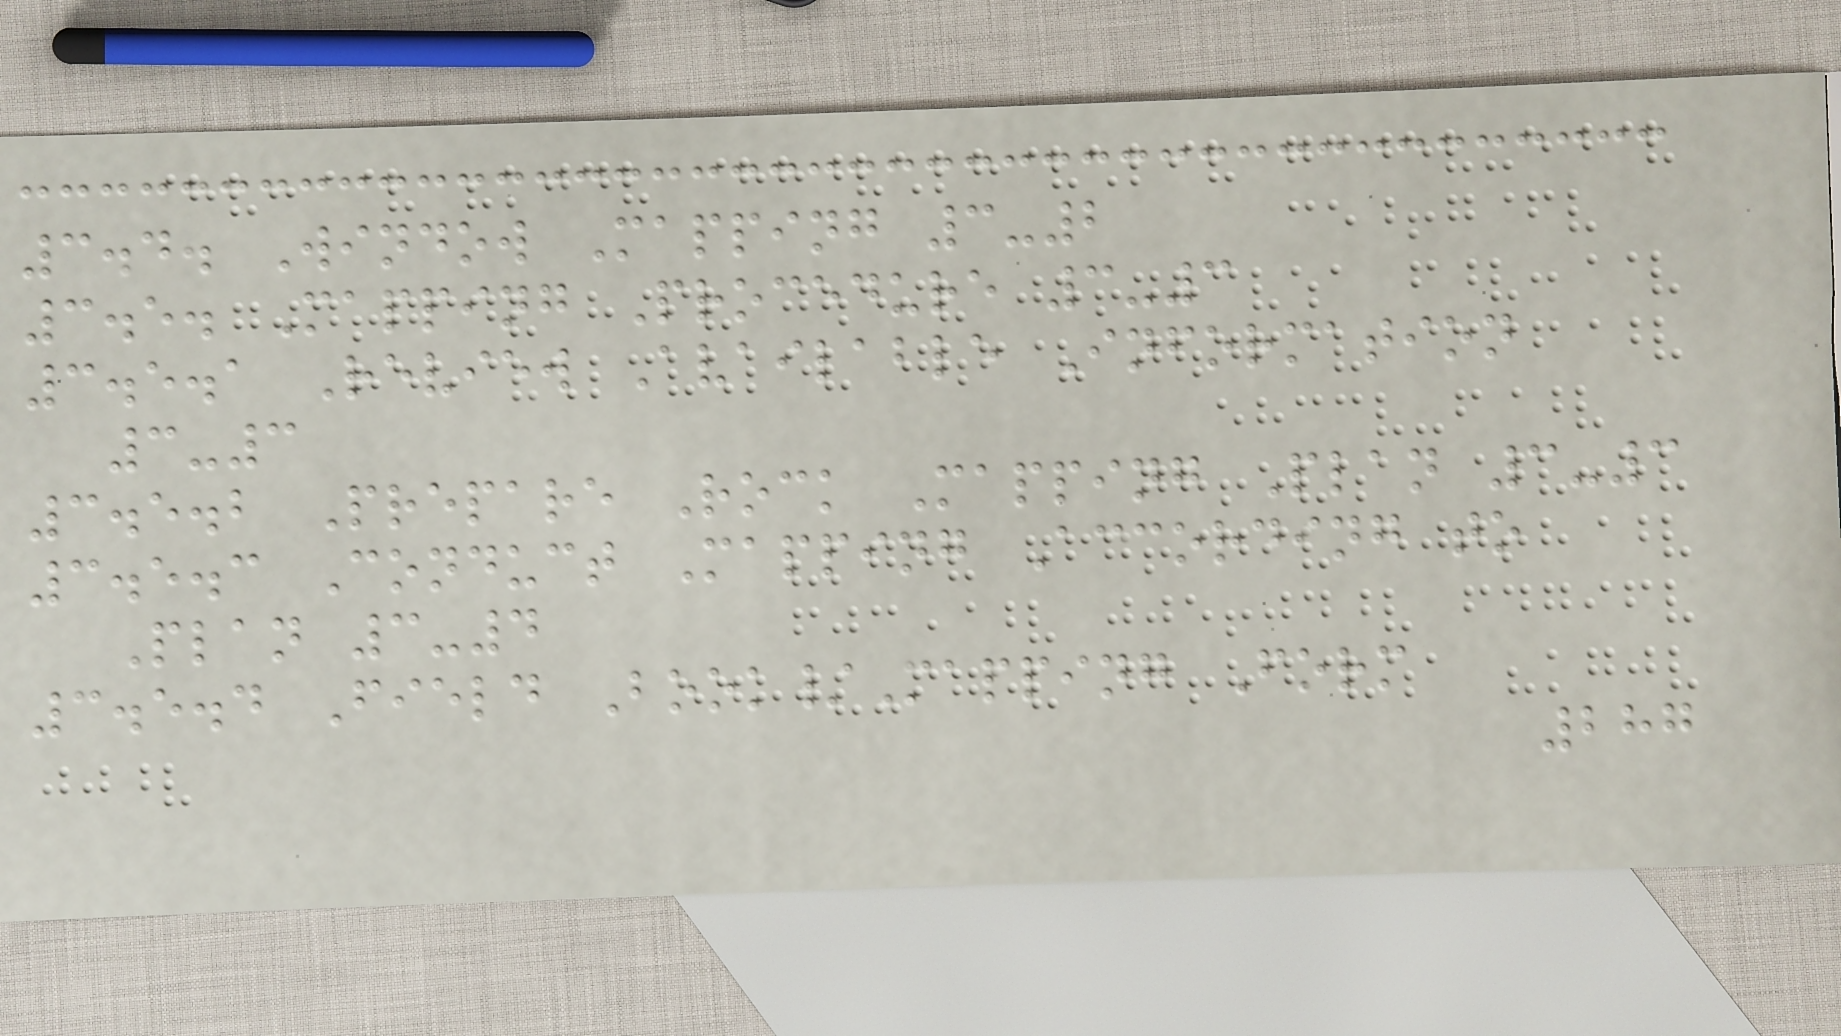3.4. Window Mapping 3-2
3.5. Mapping Procedure 3-3
3.5.1 Review Available Information
3-3
3.5.2 Prepare Rock Mapping Plan 3-3
3.5.3 Conduct Mapping According to
Plan 3-4
3.5.4 Field Book/Mapping Form
287
